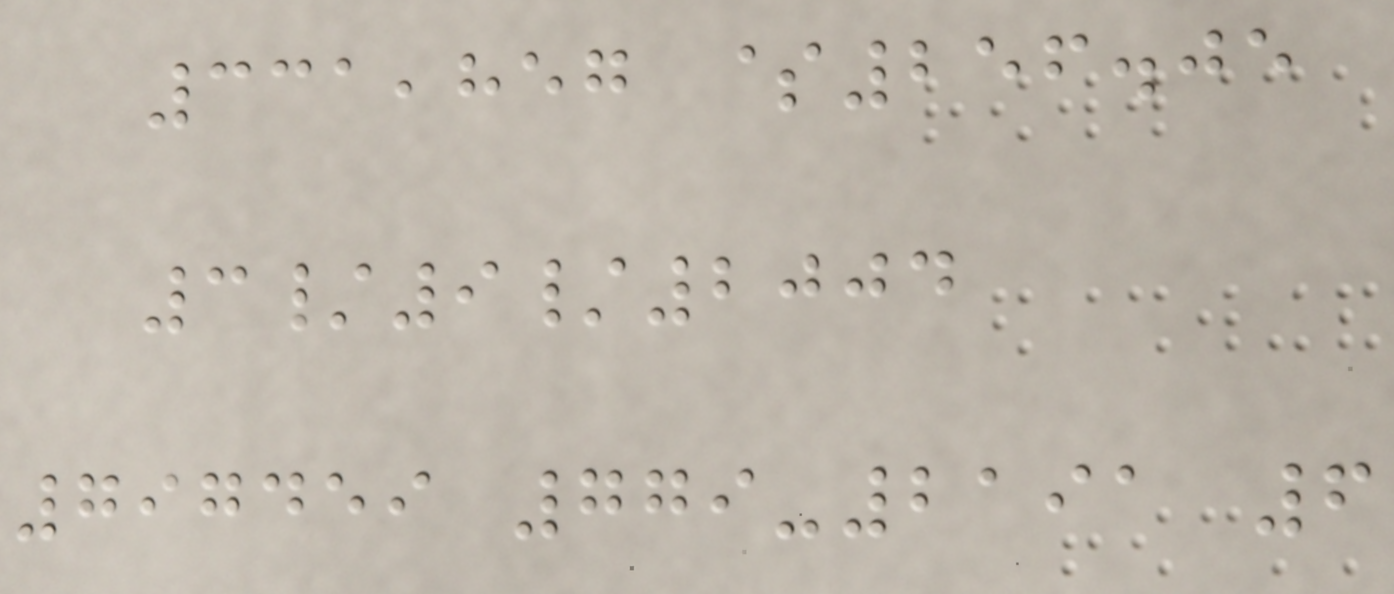331,857 $256.05
3/9/2004
797459 779-2191 6
